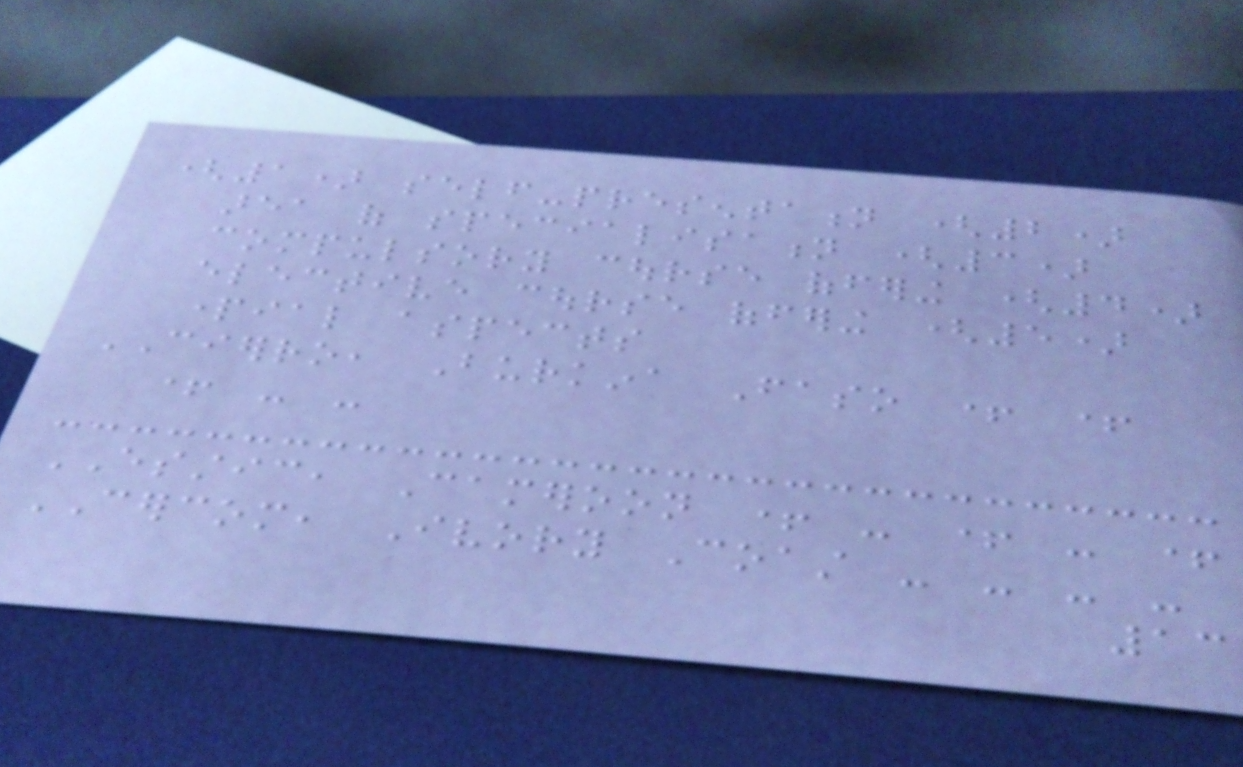(1) self-presentation (2)
area of specialisation (3)
compulsory course offering (4)
elective course offering (5)
partial aspects
CIERRO, Burkina Faso + +
+ - -
ESSTIC, Cameroon + - + - +
CERCOM, Ivory Coast - - - -
13
